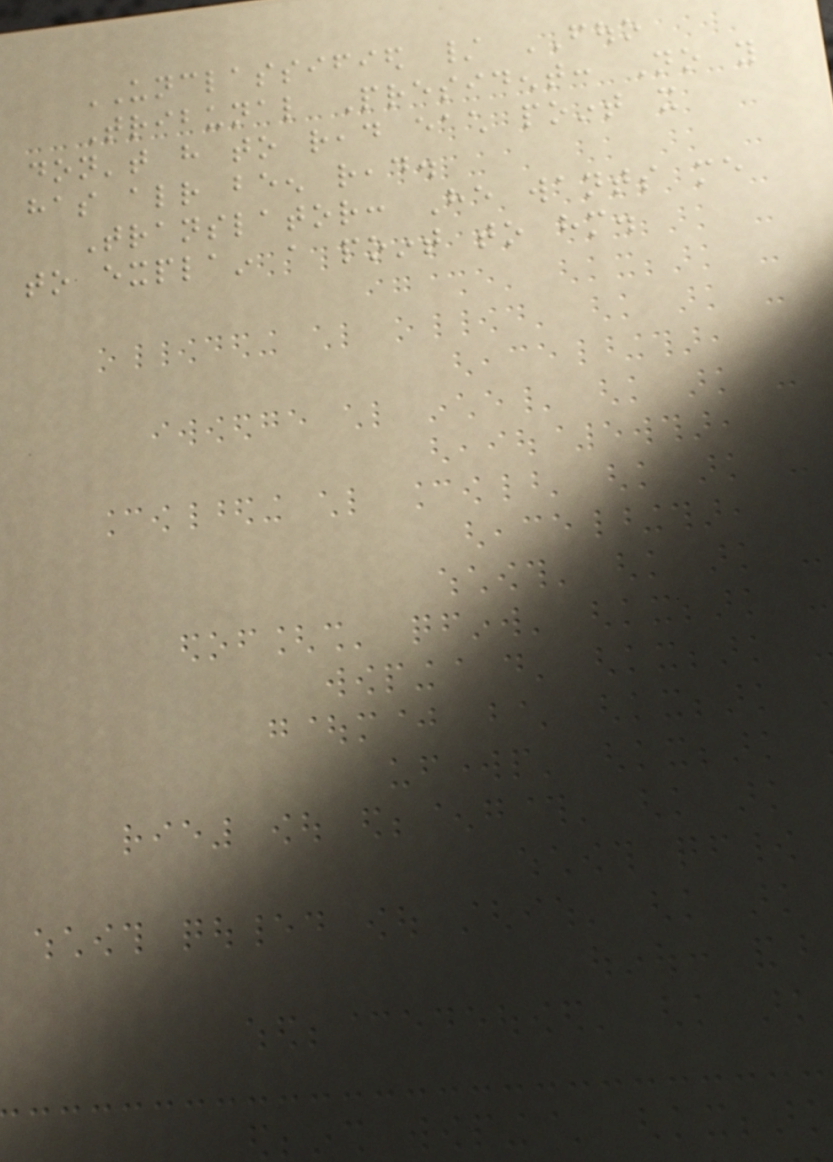UNCLASSIFIED / FOUO
Tribunal President: No you
don't have to read each point it
has already been read.
Translator: He wants me
to explain a point to him.
